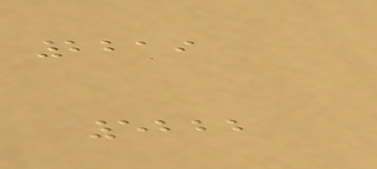2219
5222
